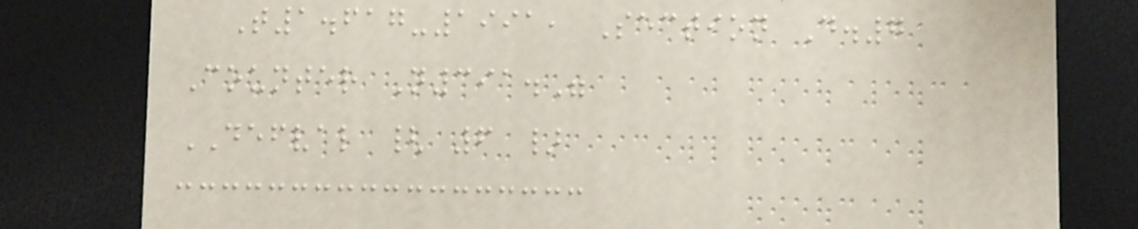T1.617-1991, Section D.7
Counter N391."
DEFVAL { 6 }
